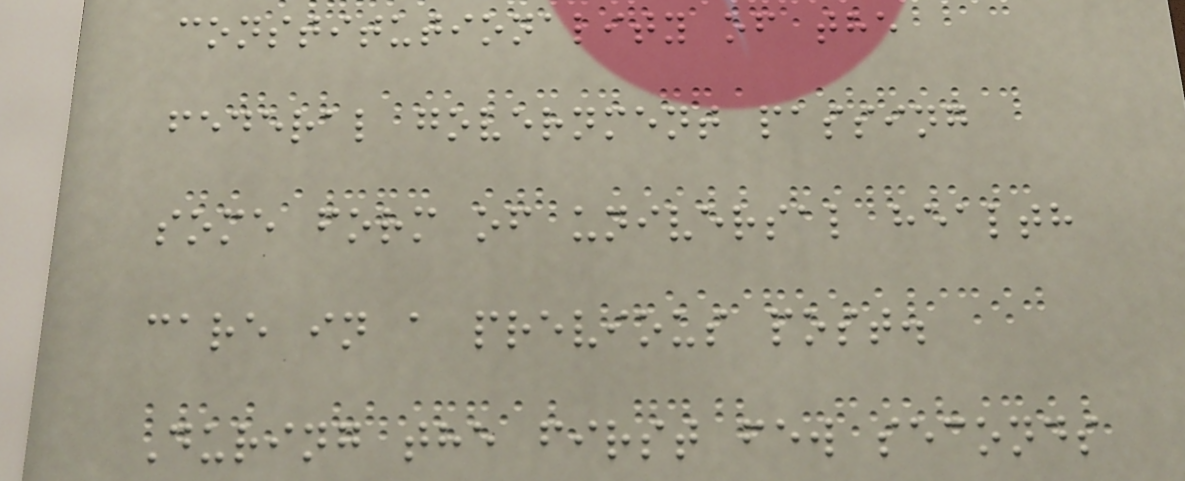constitutionality of the
federal government passing
some form of universal health
care in a previous post.
During the first few seconds
